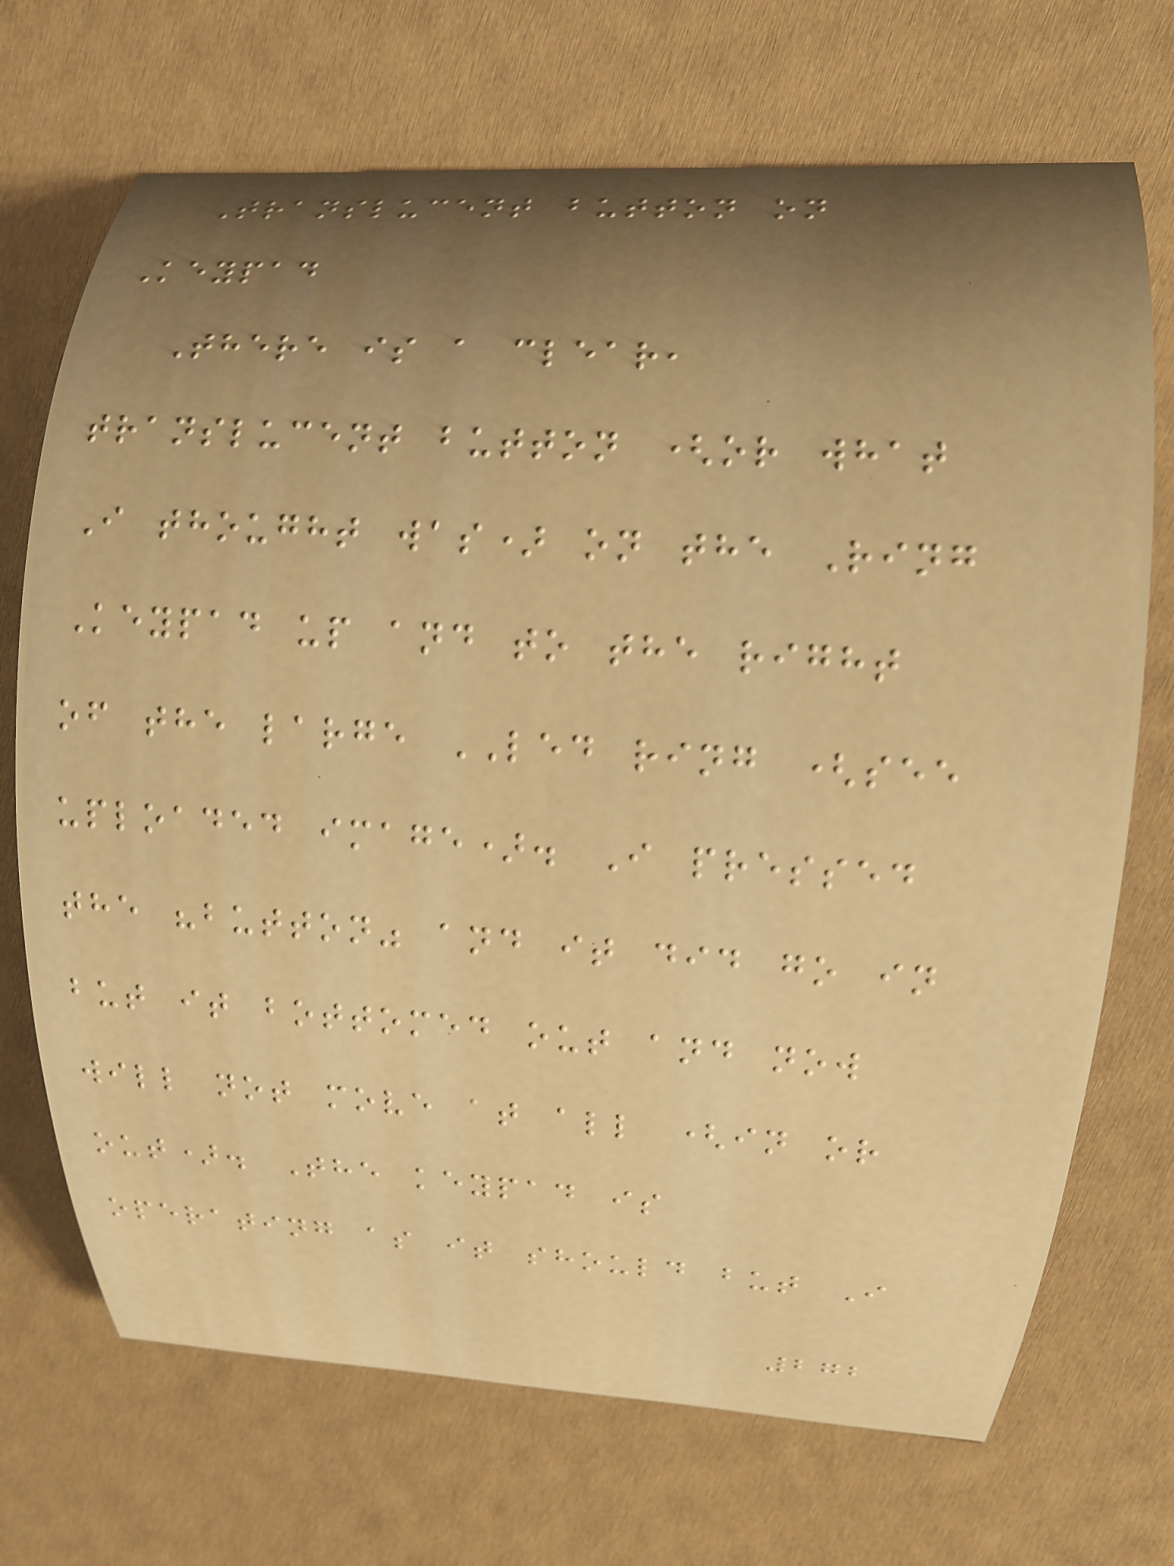Translucent button on
Keypad
There is a clear,
translucent button (or what
I thought was) on the Ring
Keypad up and to the right
of the large LED ring (see
uploaded image). I pressed
the "button" and it did go in
but it bottomed out and now
will not move at all (in or
out). The keypad is
operating as it should but I
272
